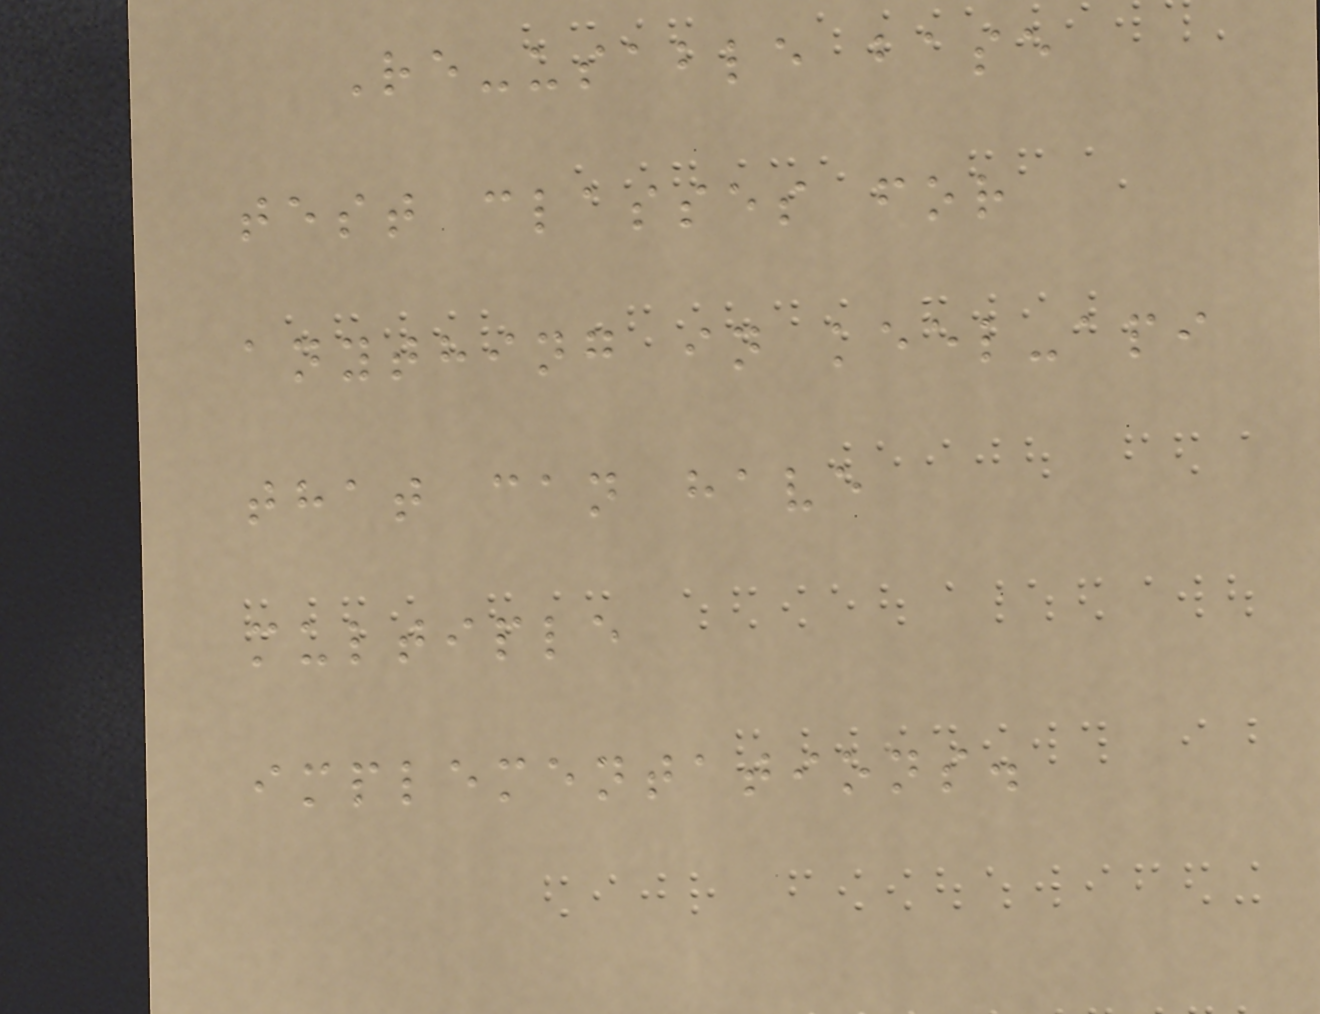Re-usable base
test classes for
anything in keel-api
that can have
multiple
implementations.
